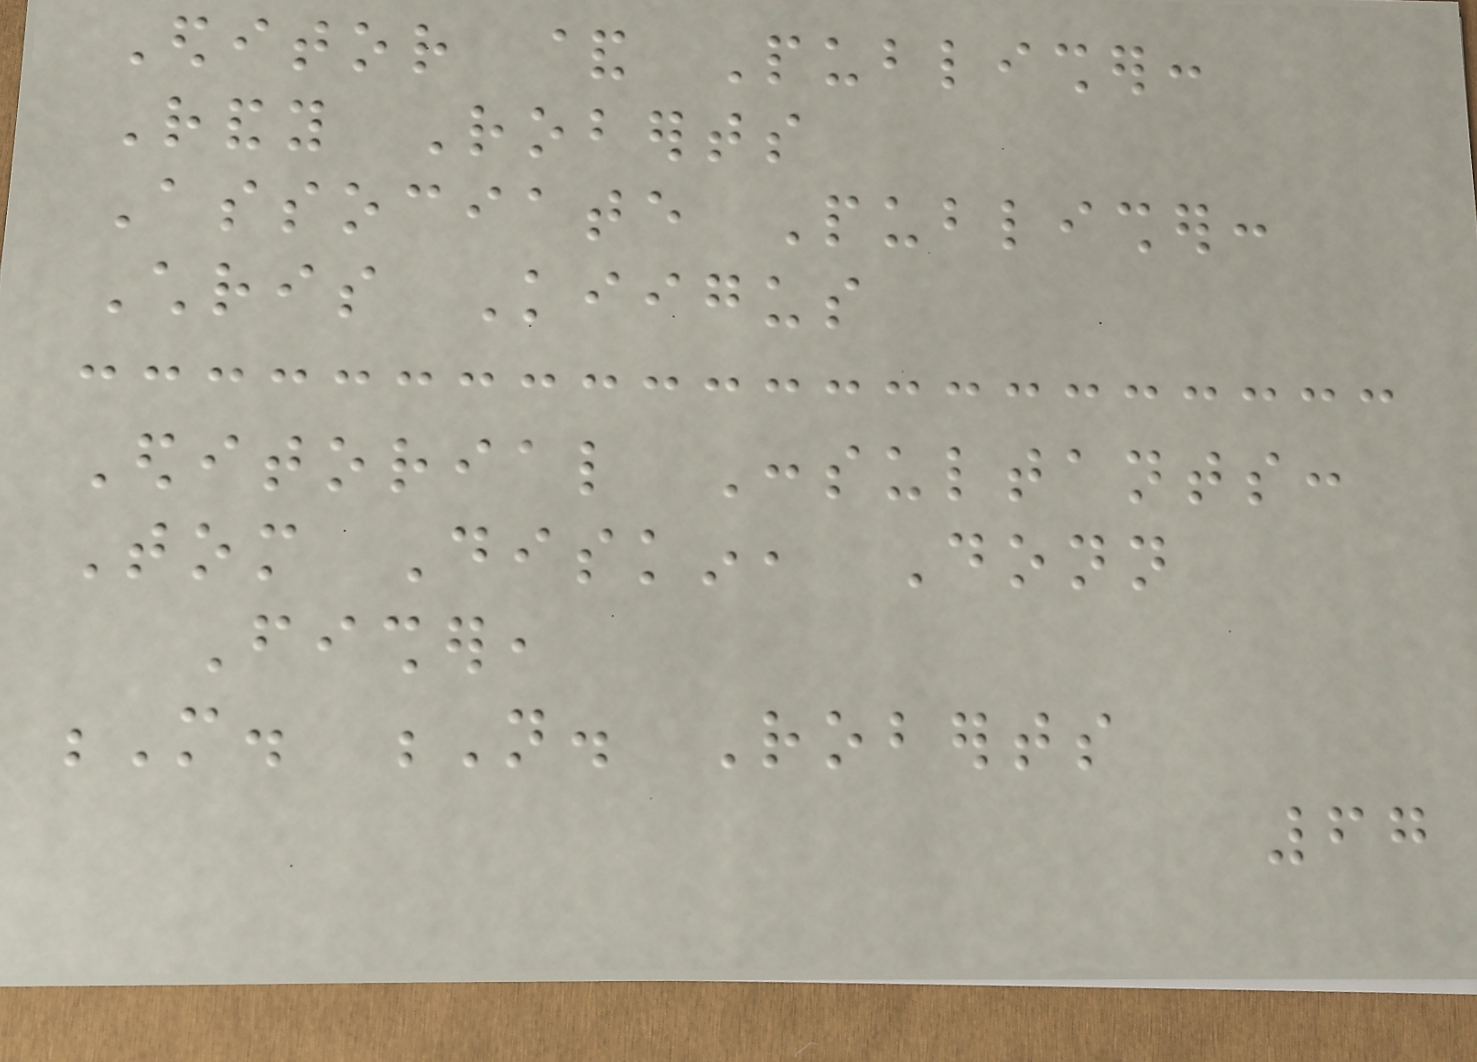Editor & Publisher:
Randy Roberts
Associate Publisher:
Chris Kiigus
Editorial Consultants:
Tom Diskin, Donn
Fisher,
M. N. Roberts
67
